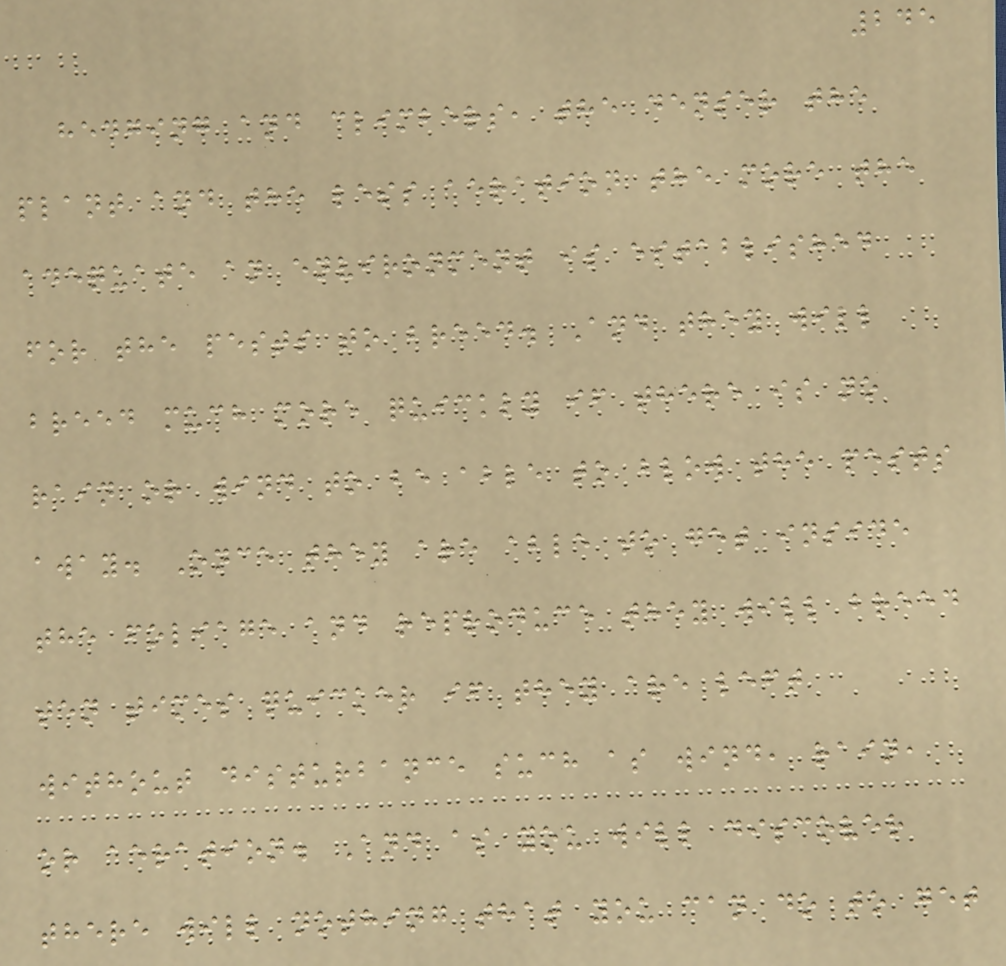245
hedging and climbers, the denser the
plant and the less aeration the more the
adequate an environment is established
for the pests to breed. And they will
breed much more quickly if there is no
rain or wind to be able to blow the pests
away. Once they are able to get inside
the foliage and reproduce they will breed
ten times quicker if they are left
without disturbance such as wind, rain,
or aeration. And as you will discover
there will nothing that you can do to get
